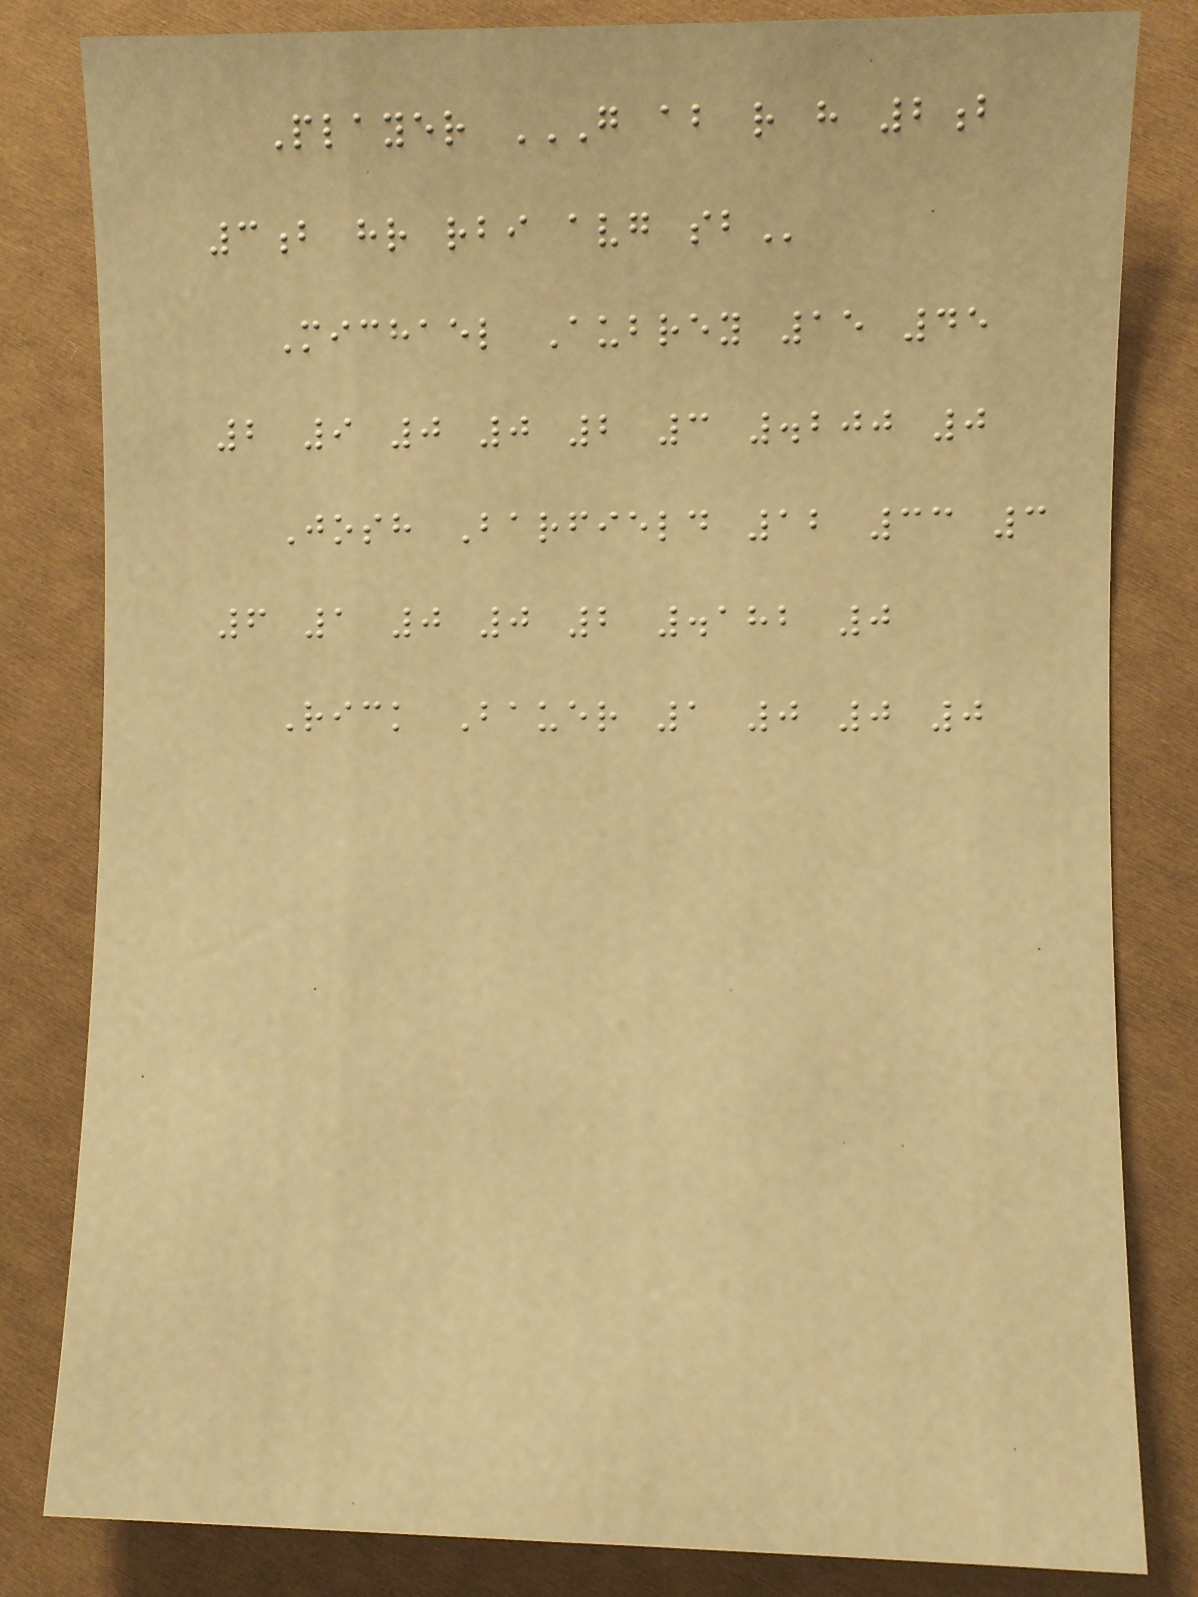Player G AB R H 2B
3B HR RBI AVG SB
Michael Aubrey 15 45
2 9 0 0 2 3 .200 0
Josh Barfield 12 33 3
6 1 0 0 2 .182 0
Rick Bauer 1 0 0 0
